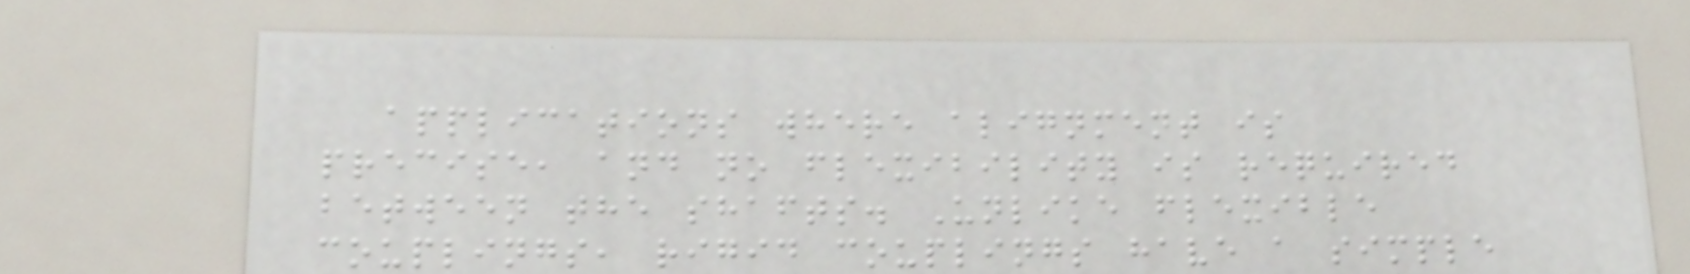applications where alignment is
precise, and no flexibility is required
between the shafts. Unlike flexible
couplings, rigid couplings have a simple
